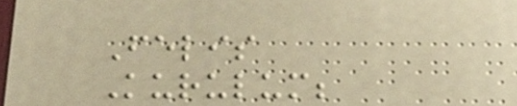Felis
Kurulum;
